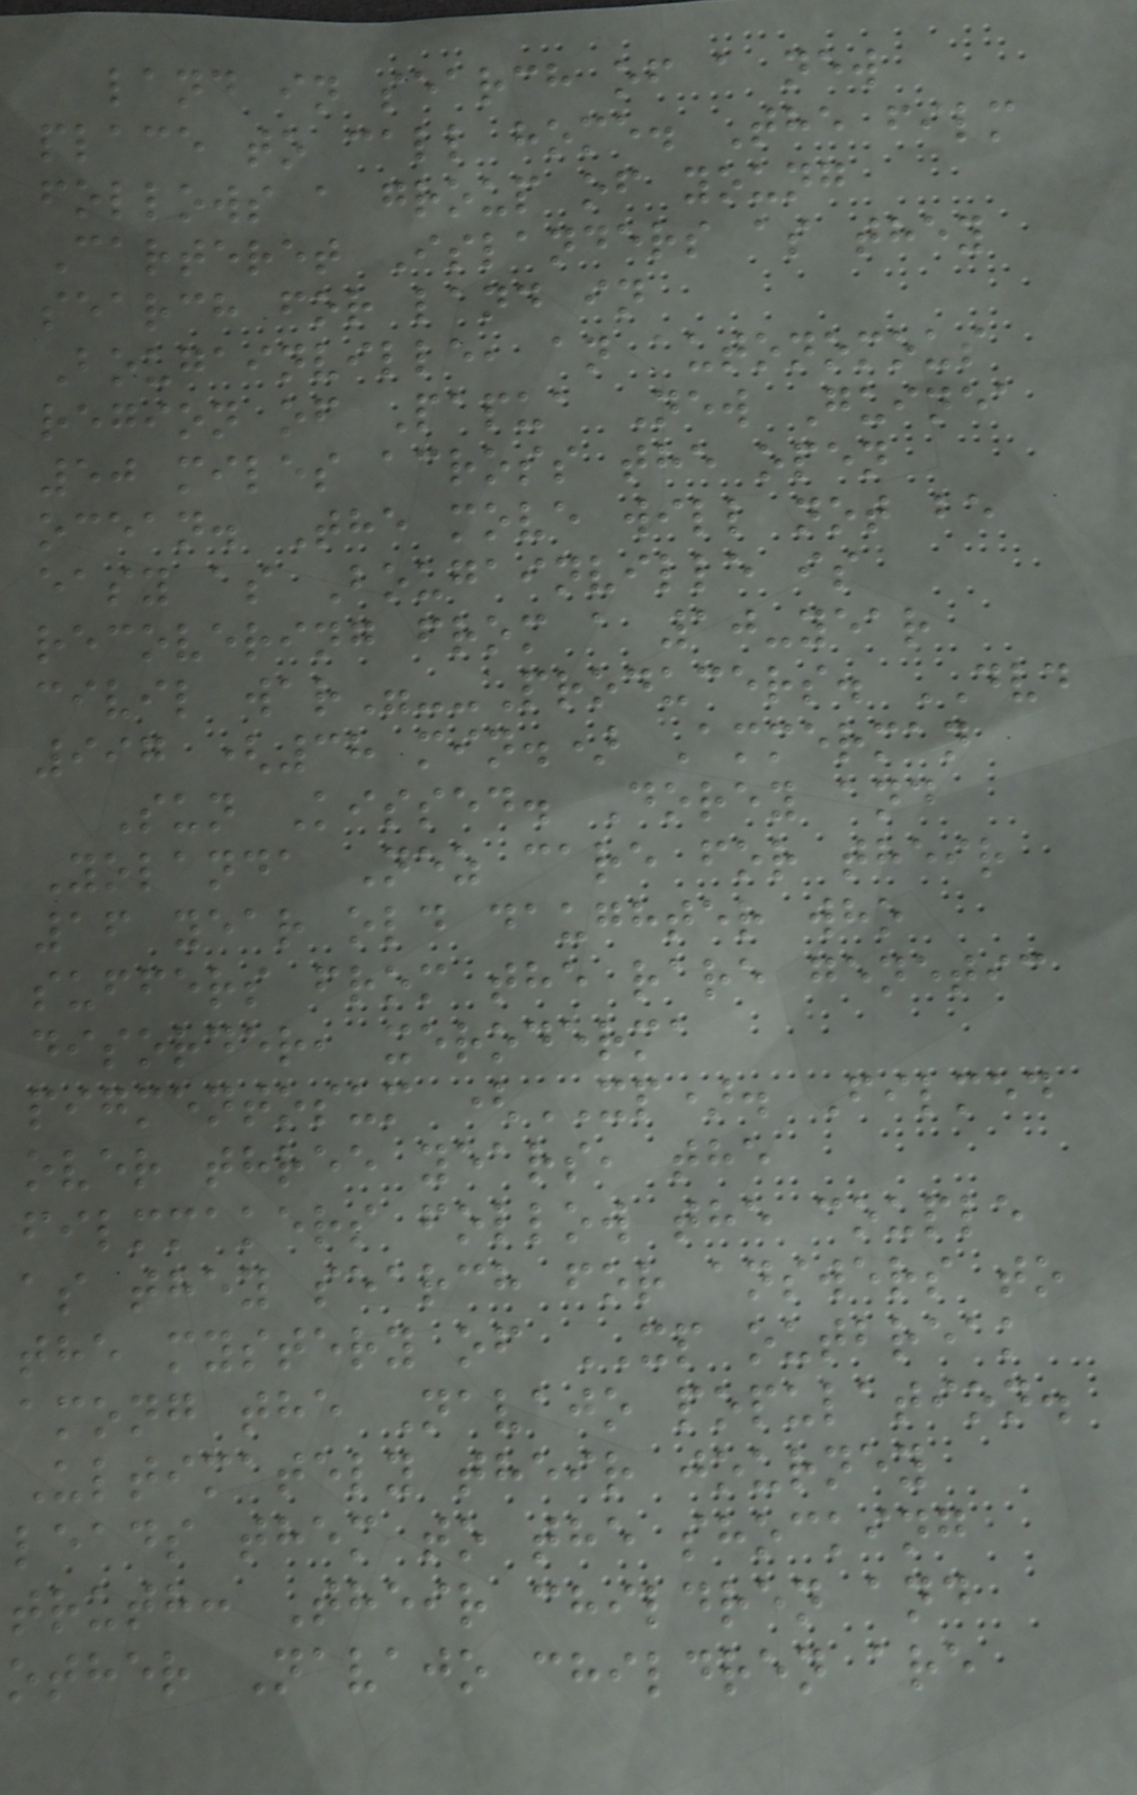land in search of a new
place to call home. The film
follows a group of young
Carteret Islanders as they
search for land in
Bougainville, an autonomous
region of Papua New Guinea
50 miles across the open
ocean. The move will not be
easy as Bougainville is
recovering from a 10-year
civil war"--Producers. DVD
997 (38 min.) Ammerman
Sun Kissed. Dorey and
Yolanda Nez care for their
16 year old daughter who
suffers from the rare genetic
disorder, xeroderma
pigmentosum (XP). Filmed
over three years, the
filmmakers follow the couple
as they search for answers to
the mystery of XP outbreak
among the Navajo population.
Ultimately their journey
leads them to the shocking
truth: Their children and
other Navajo children are
